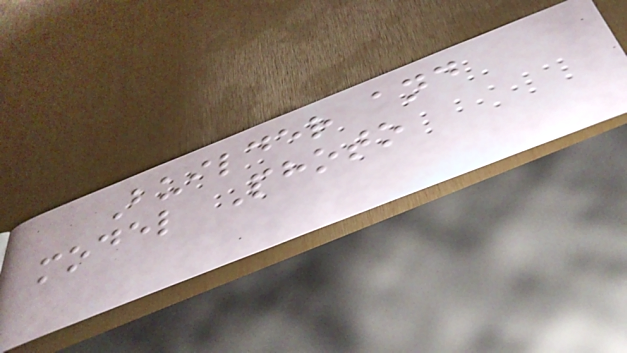Builder and
model Photo
